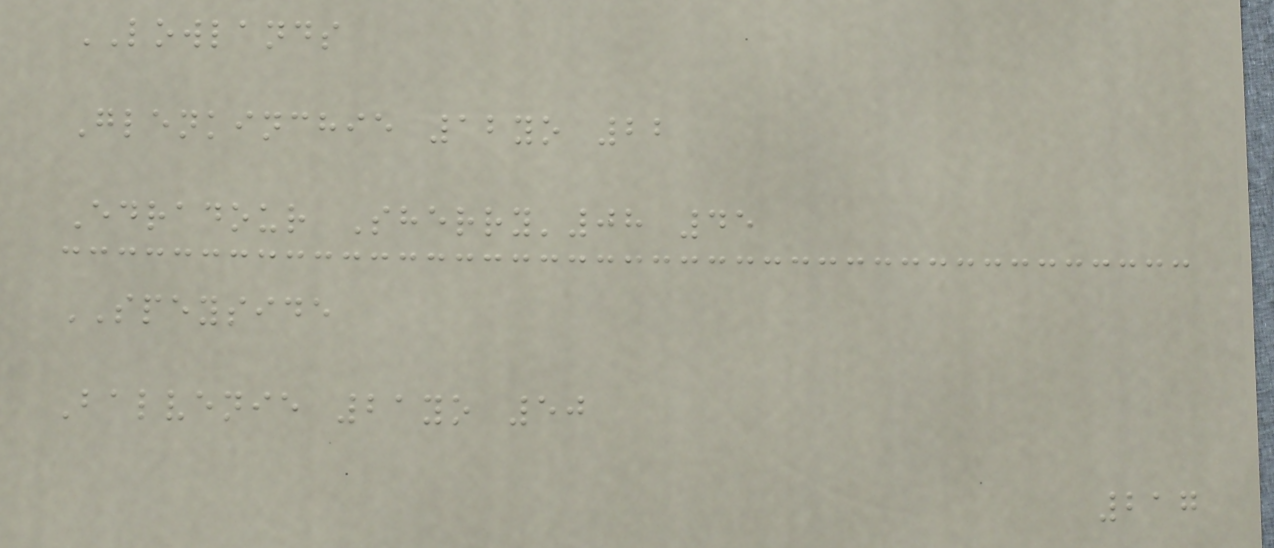LOWLANDS
Glenkinchie 12yo 22
Edradour Sherry'08 45
SPEYSIDE
Balvenie 21yo 50
217
